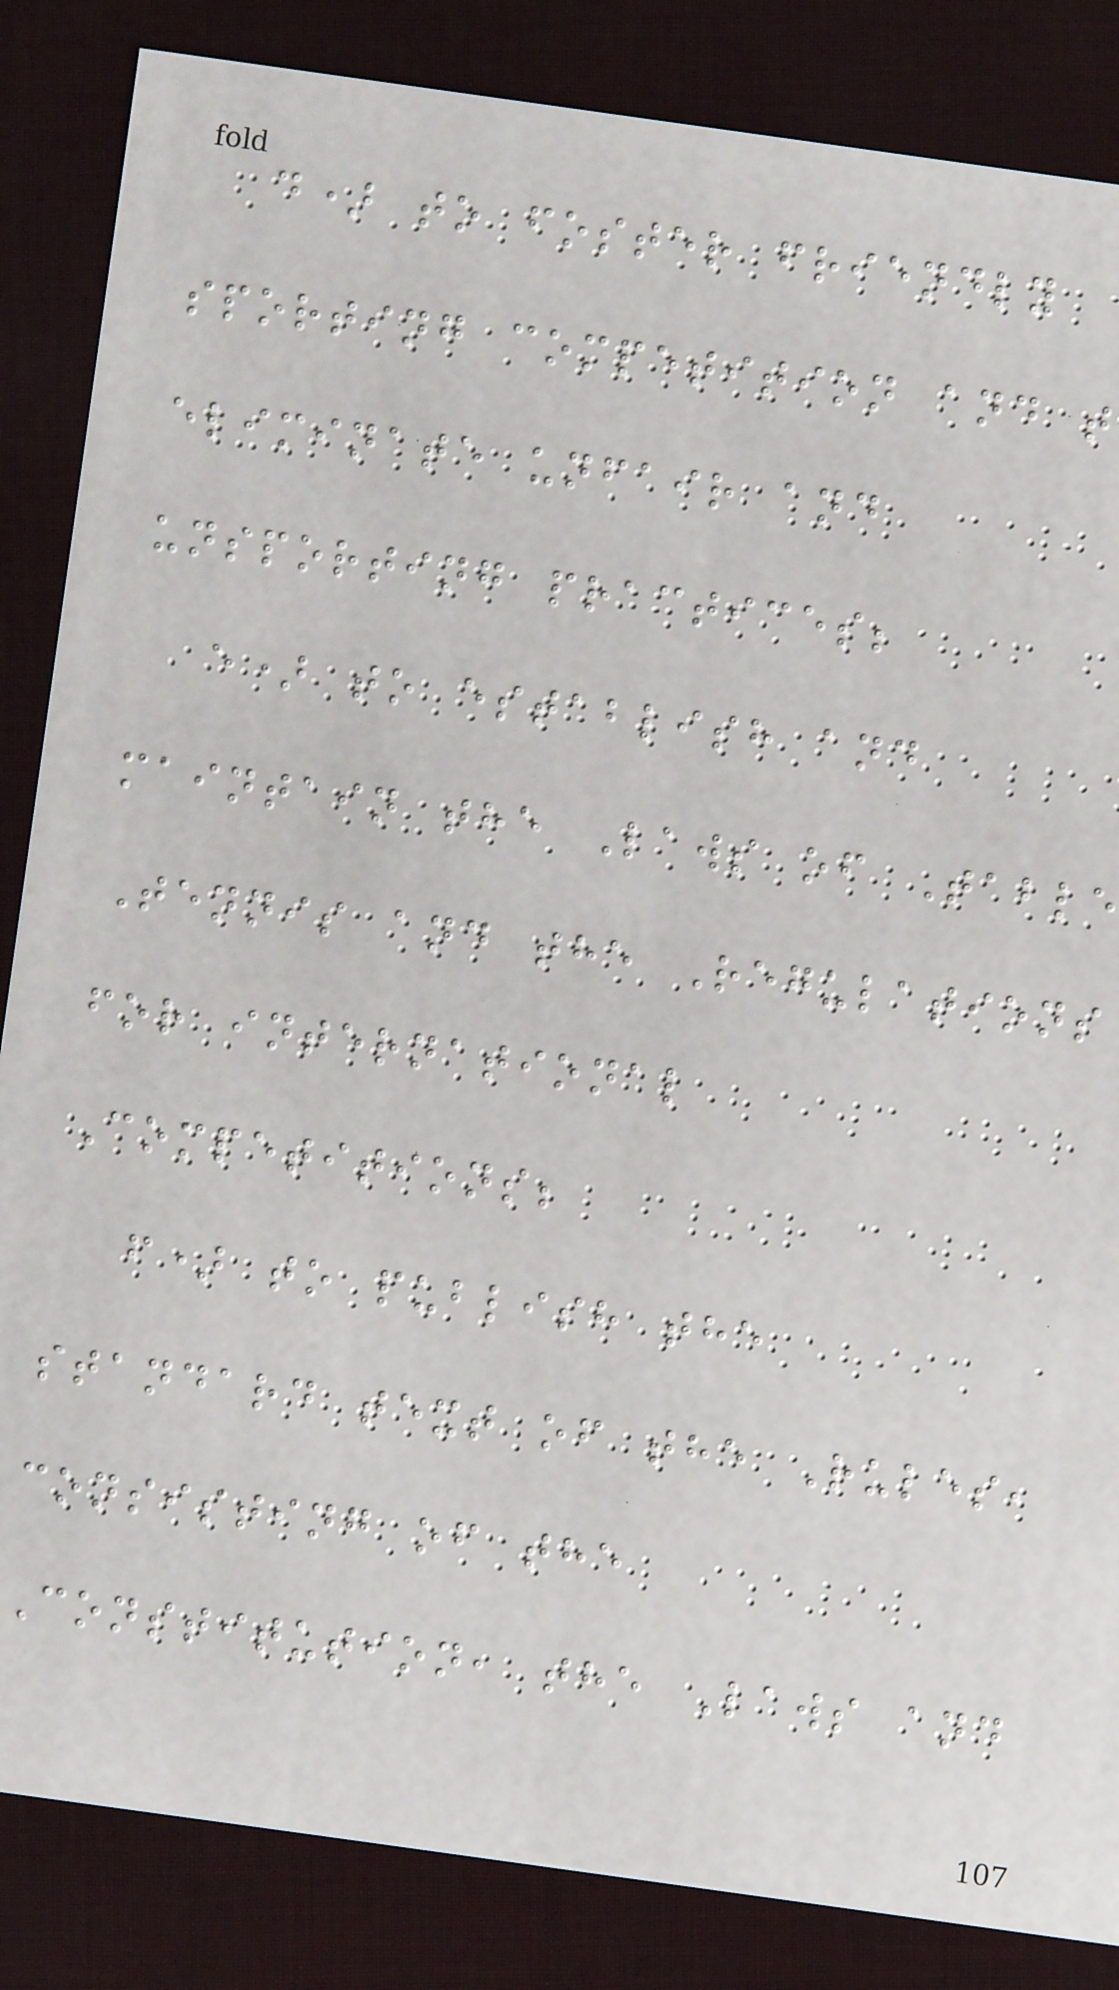d) to foster friendly
sporting competition and t
eliminate unfair and
unsporting practices;
e) to establish and
maintain the Laws of Table
Tennis and the Regulations
for international
Competitions;
f) to publish the
standard text of the Rules,
consisting of the
Constitution, the Laws and
